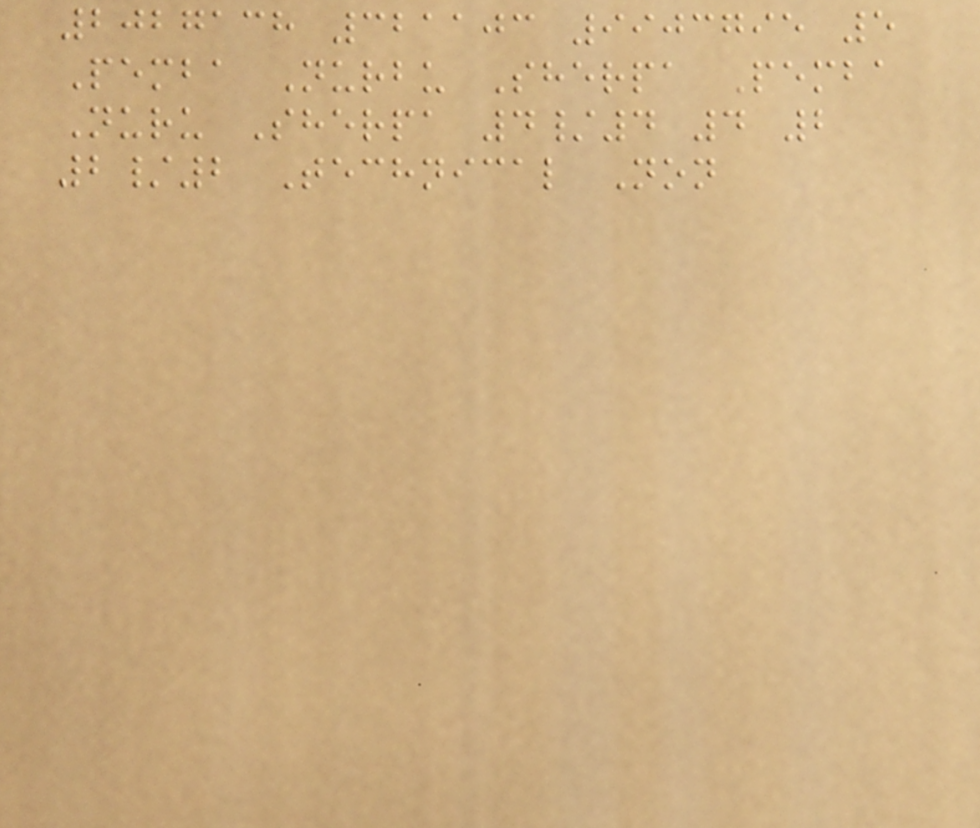2027138 321103 9903795 5
Pemba Nurbu Sherpa Pemba
Nuru Sherpa 4/4 4 2
2/2 Technical Non
